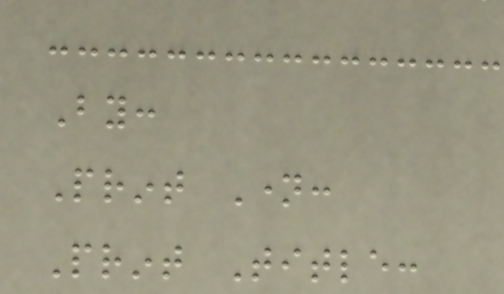By:
Print Name:
Print Title:
